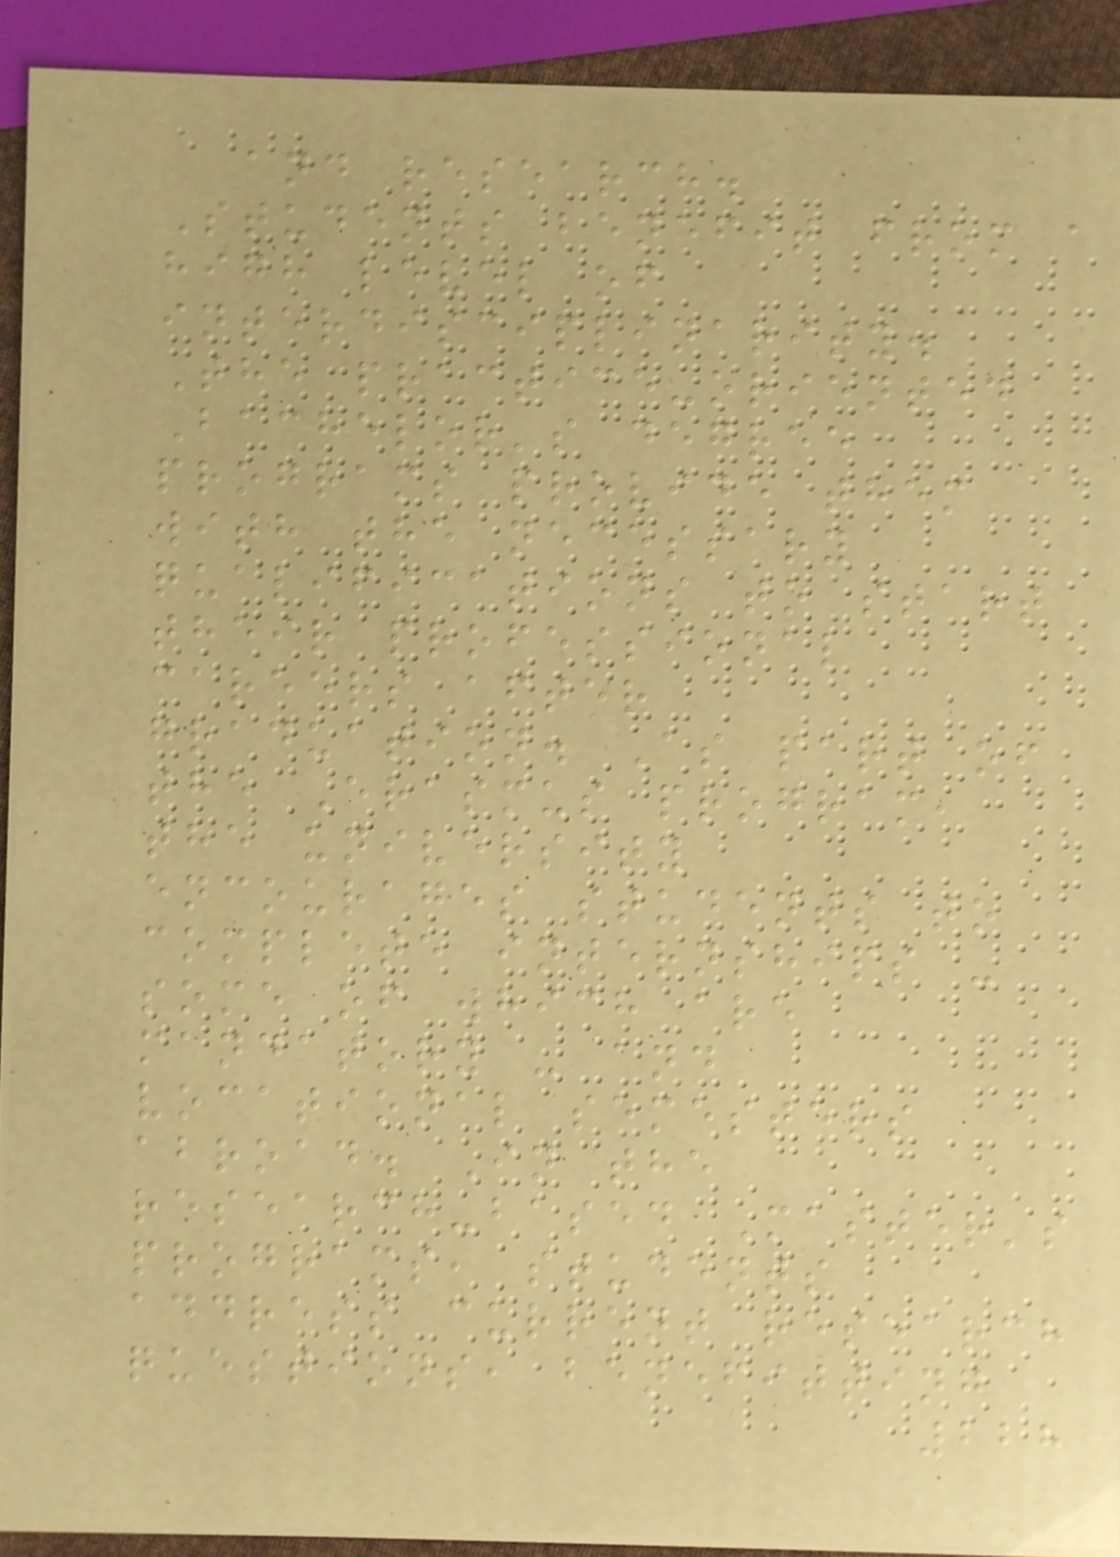and research.
Students benefit from a
high level of
interdisciplinarity.
The practice-oriented
Bachelor's degree
programs provide them
with the necessary
qualifications to start
their professional
careers after
graduation. As part of
the Erasmus program,
the university
encourages students to
complete internships -
some of which are
mandatory - and
vocational semesters
abroad. In the
research-based Master's
programs, students
address current research
questions, benefitting
228
